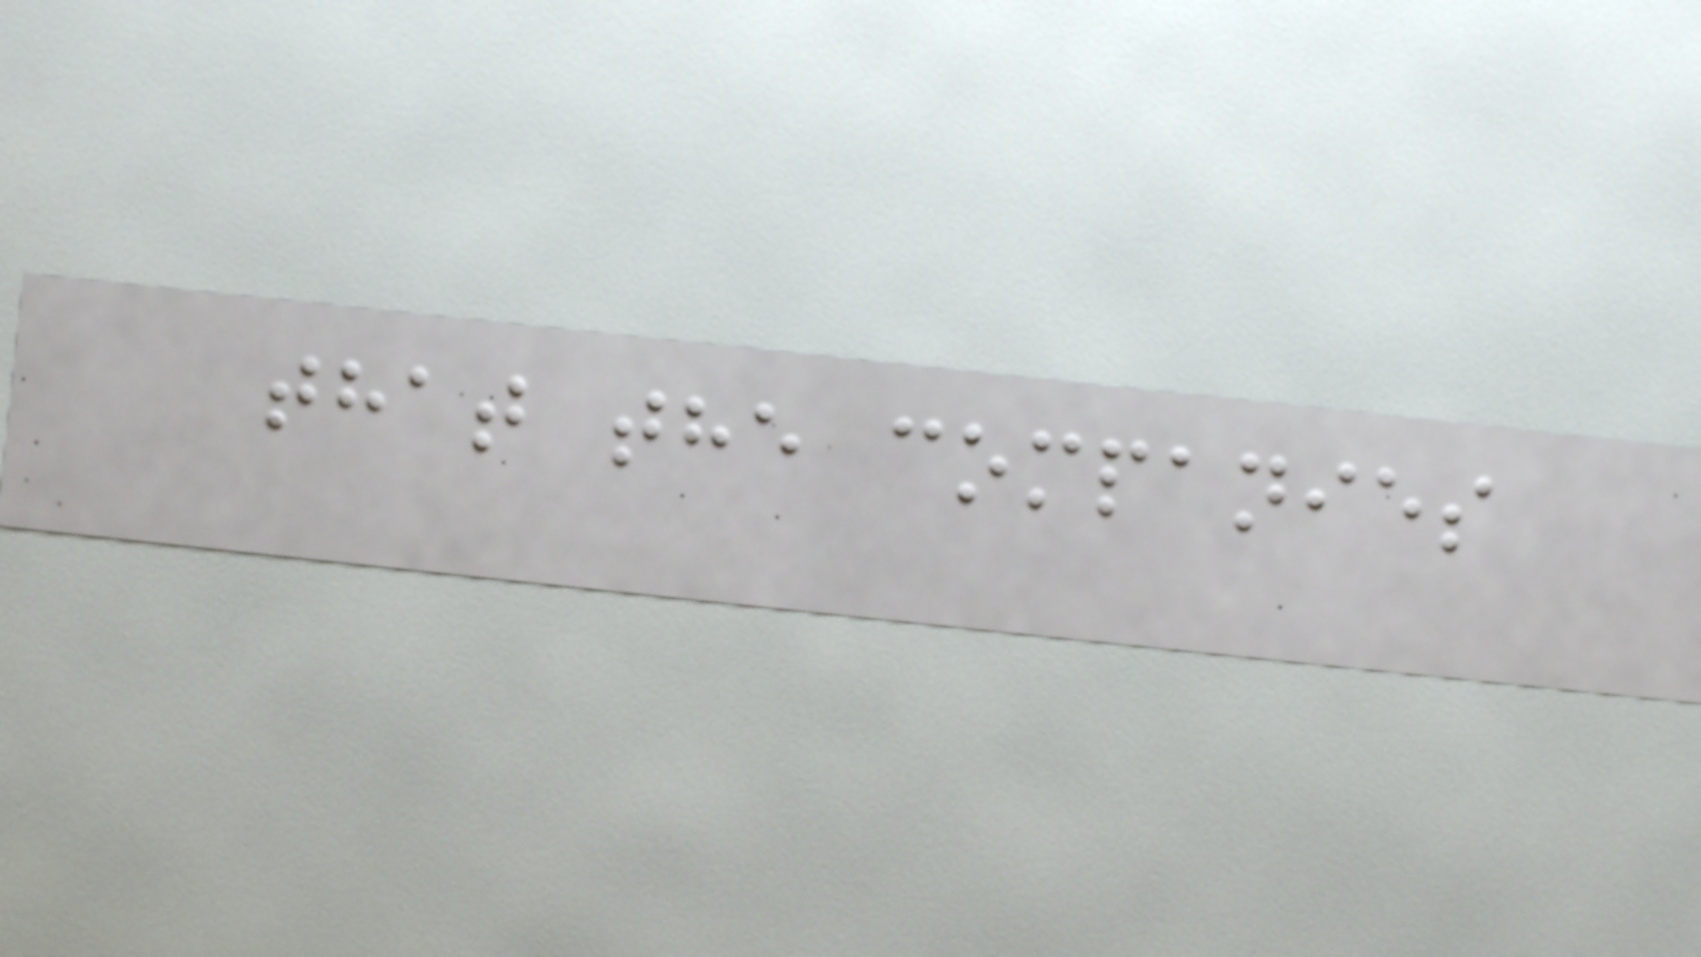that the companies
